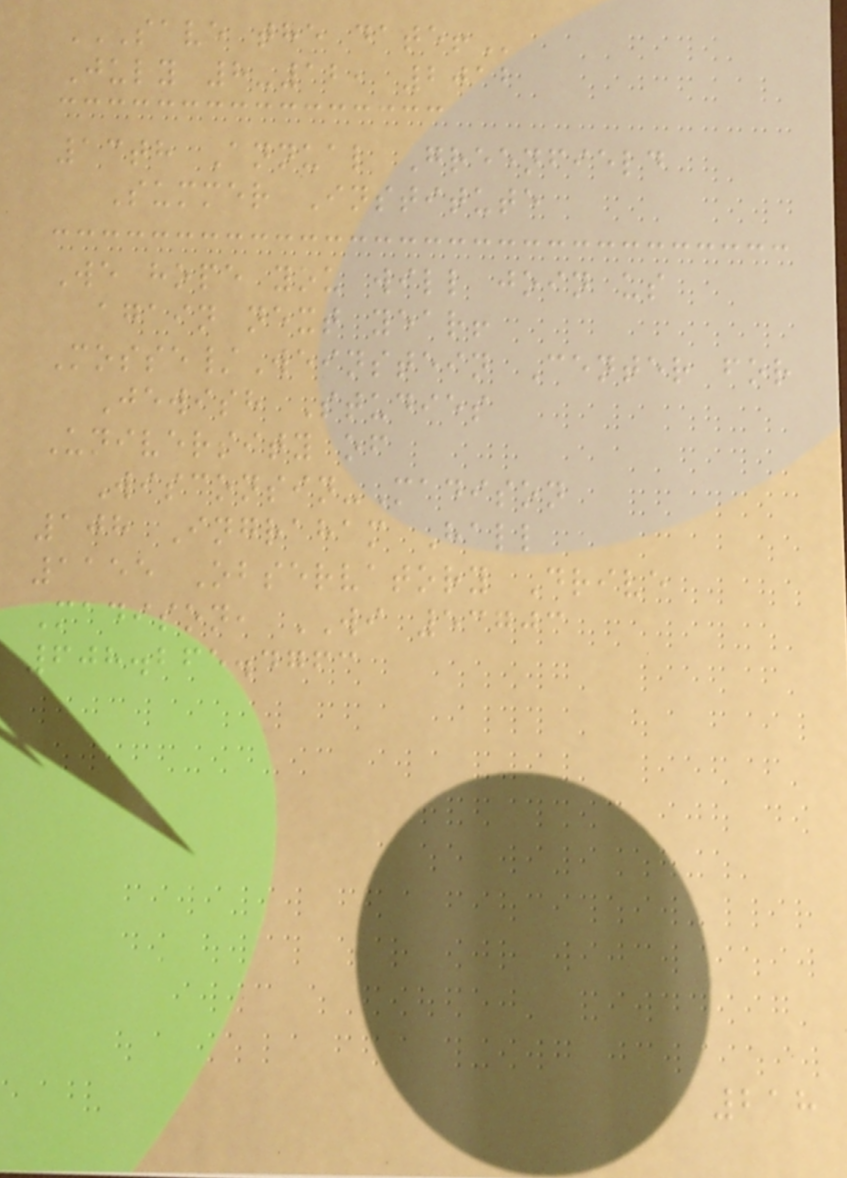SAVE THE DATE!
July 8-12, 2012
13th Annual Greenfield
Summer Institute
We hope you will join us
again next year!
Mosse/Weinstein Center for
Jewish Studies
University of
Wisconsin-Madison
108 Ingraham Hall
1155 Observatory Drive
Madison, WI 53703
608.265.4763
218
